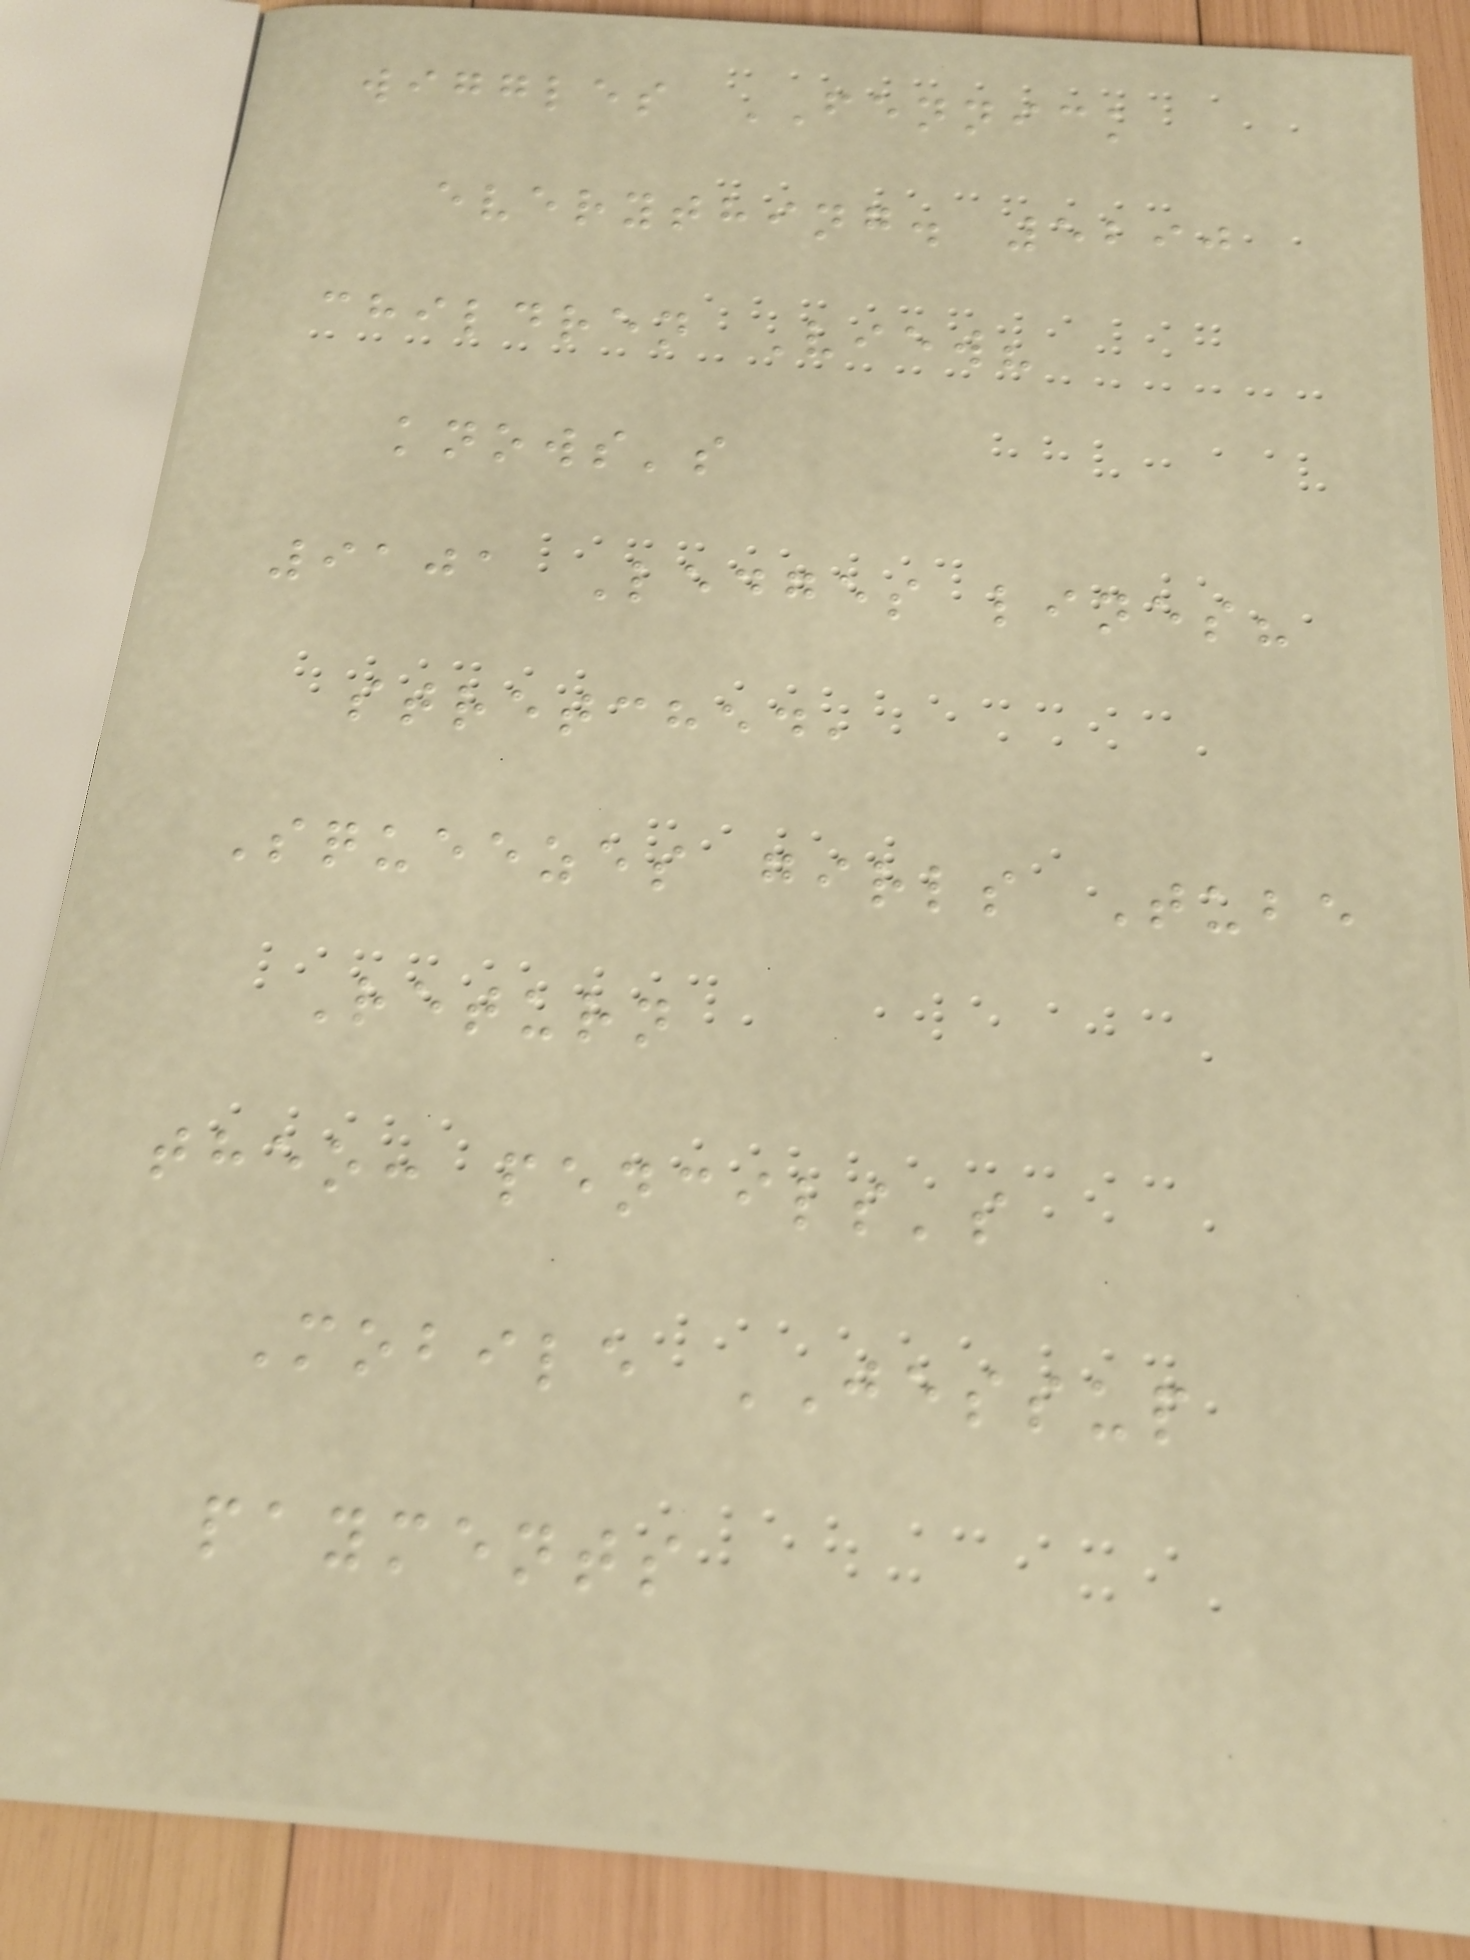wiggles FENNICK
everything. 5290
children View?
knows's
9101 Ledges lines?
stretched,
Squeezes girls Tube
Return
theo: pencils's
Mobile JESSUP
payments
